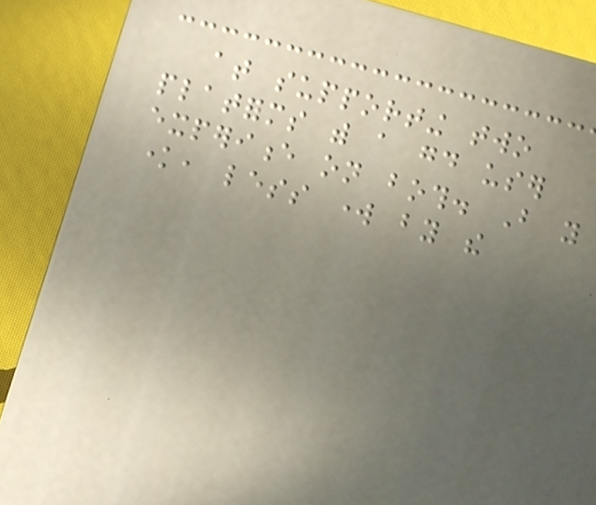at supporting two
platforms with a good user
experience on both. But you
know, less work by the
